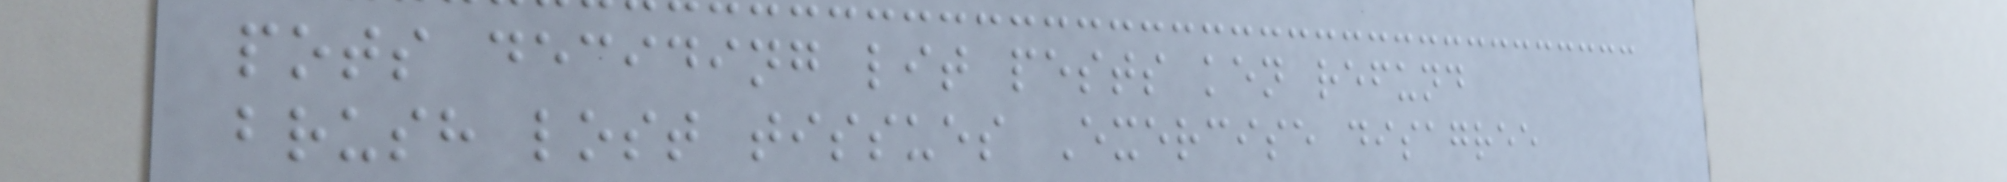pots deciding lit pests ken refund
brush lost tissues Exercise disagree
